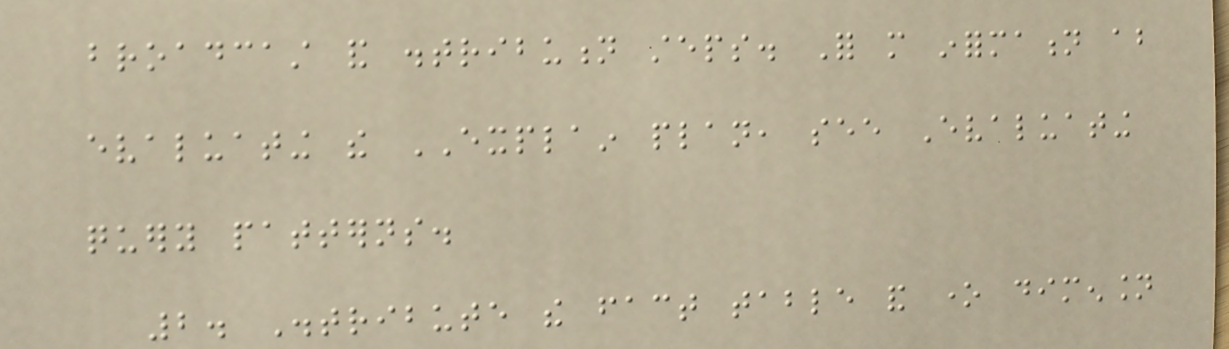broadcast and distribution steps. For more information about
evaluating the EXPLAIN plan, see Evaluating
query patterns.
2. Distribute the fact table and one dimension
